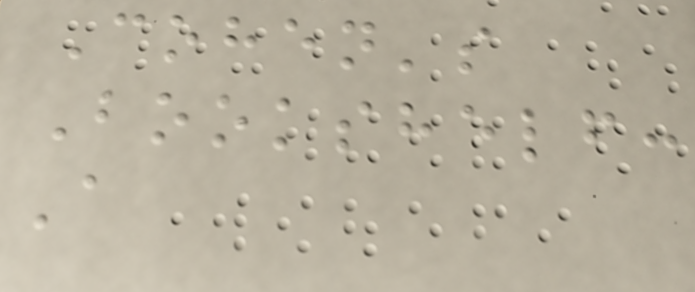Cohen's
Bookshelf:
A
